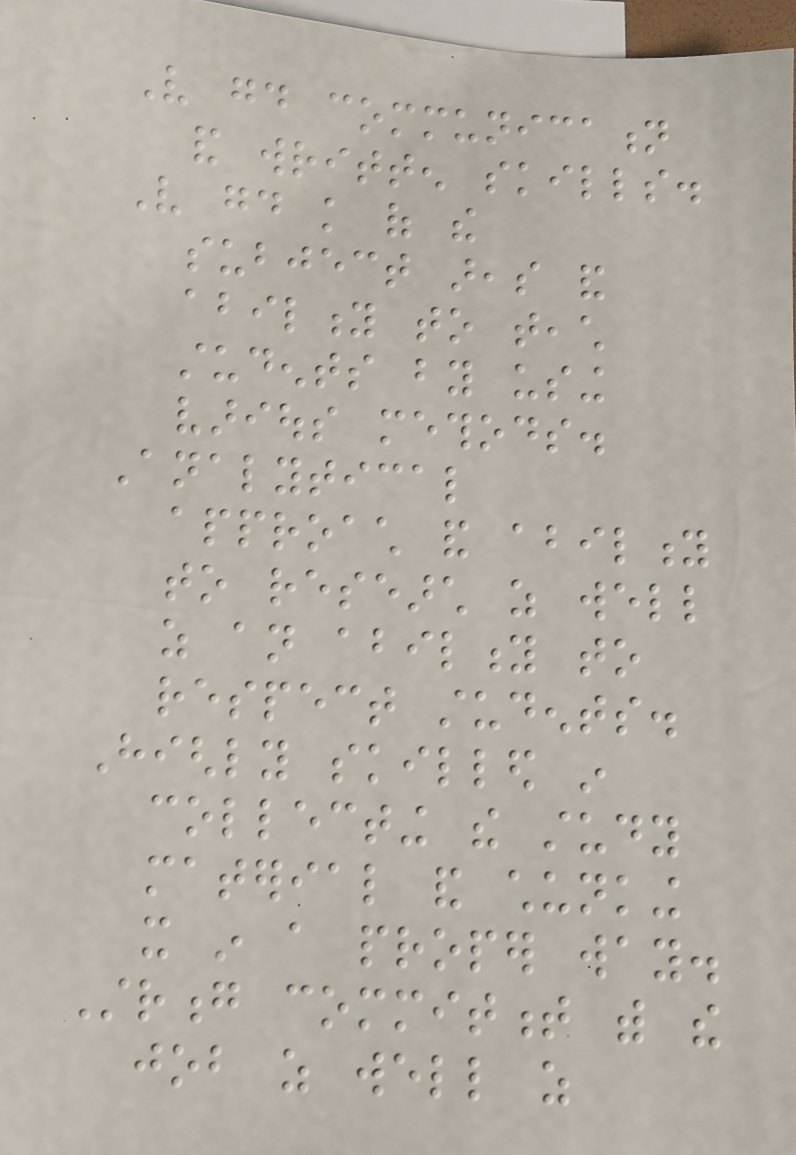Very good communication
and written skills.
Very good knowledge of the
subject areas and
ability to teach
students by using
various methods.
Analytical
approach and ability
to research as well
as an ability to
respect students.
Highly skilled in
collecting the study
material and chunking
it in a proper way.
Strong commitment with the
job as well as
